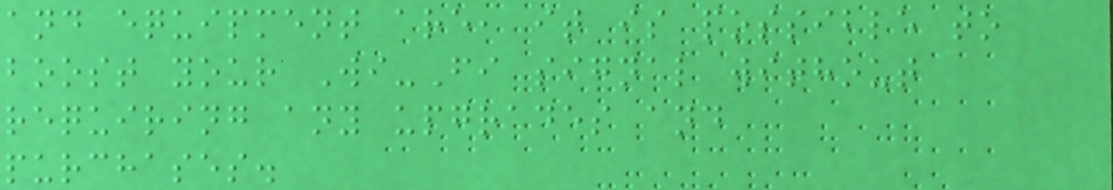and equipment are, it is possible to
boost your Wi-Fi signal without
requiring any upgrades and
purchases.
